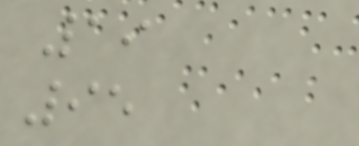19
95
